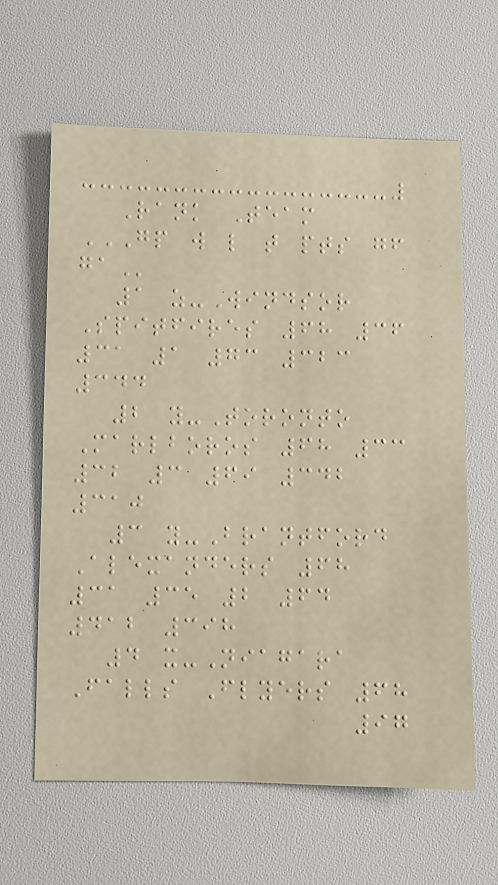Rank Team
GP W L T PTS GF
GA
1 z-Windsor
Spitfires 68 36
31 1 73 323
344
2 y-Toronto
Marlboros 68 33
32 3 69 342
310
3 y-Brantford
Alexanders 68
31 35 2 64
412 398
4 x-Niagara
Falls Flyers 68
97
